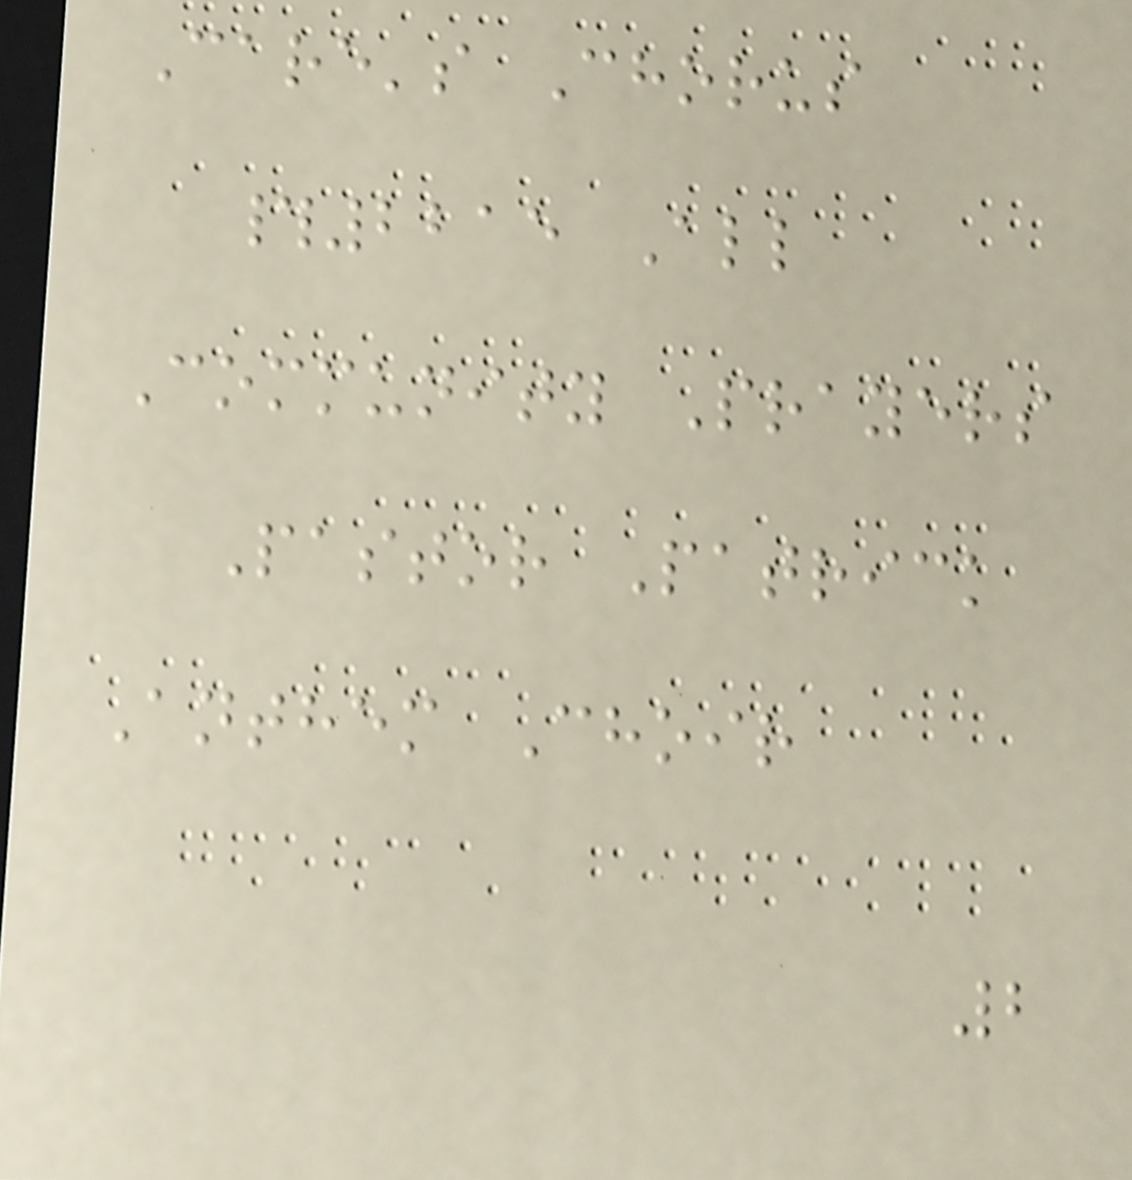Care's Chorus
#2215 All
Community Prayers
Pastor Patrick
Anthem Choir
2
